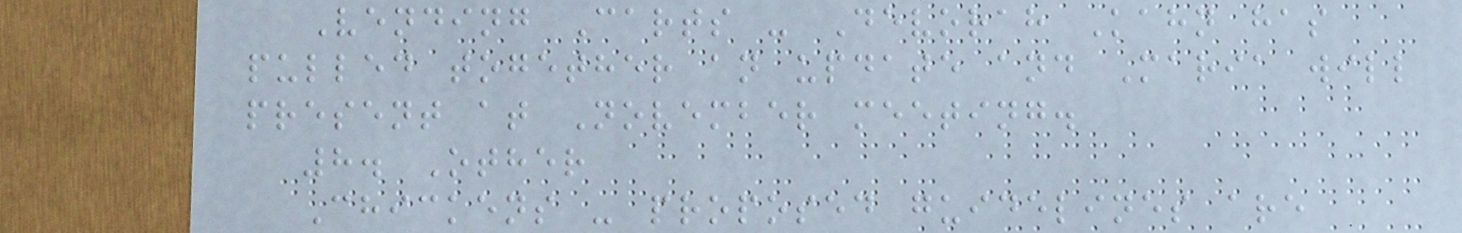Vending Carts - Devorah Kahn has
pulled together an update and Maria will
present at November meeting.
8. Other
Chickens - proposed guidelines are
